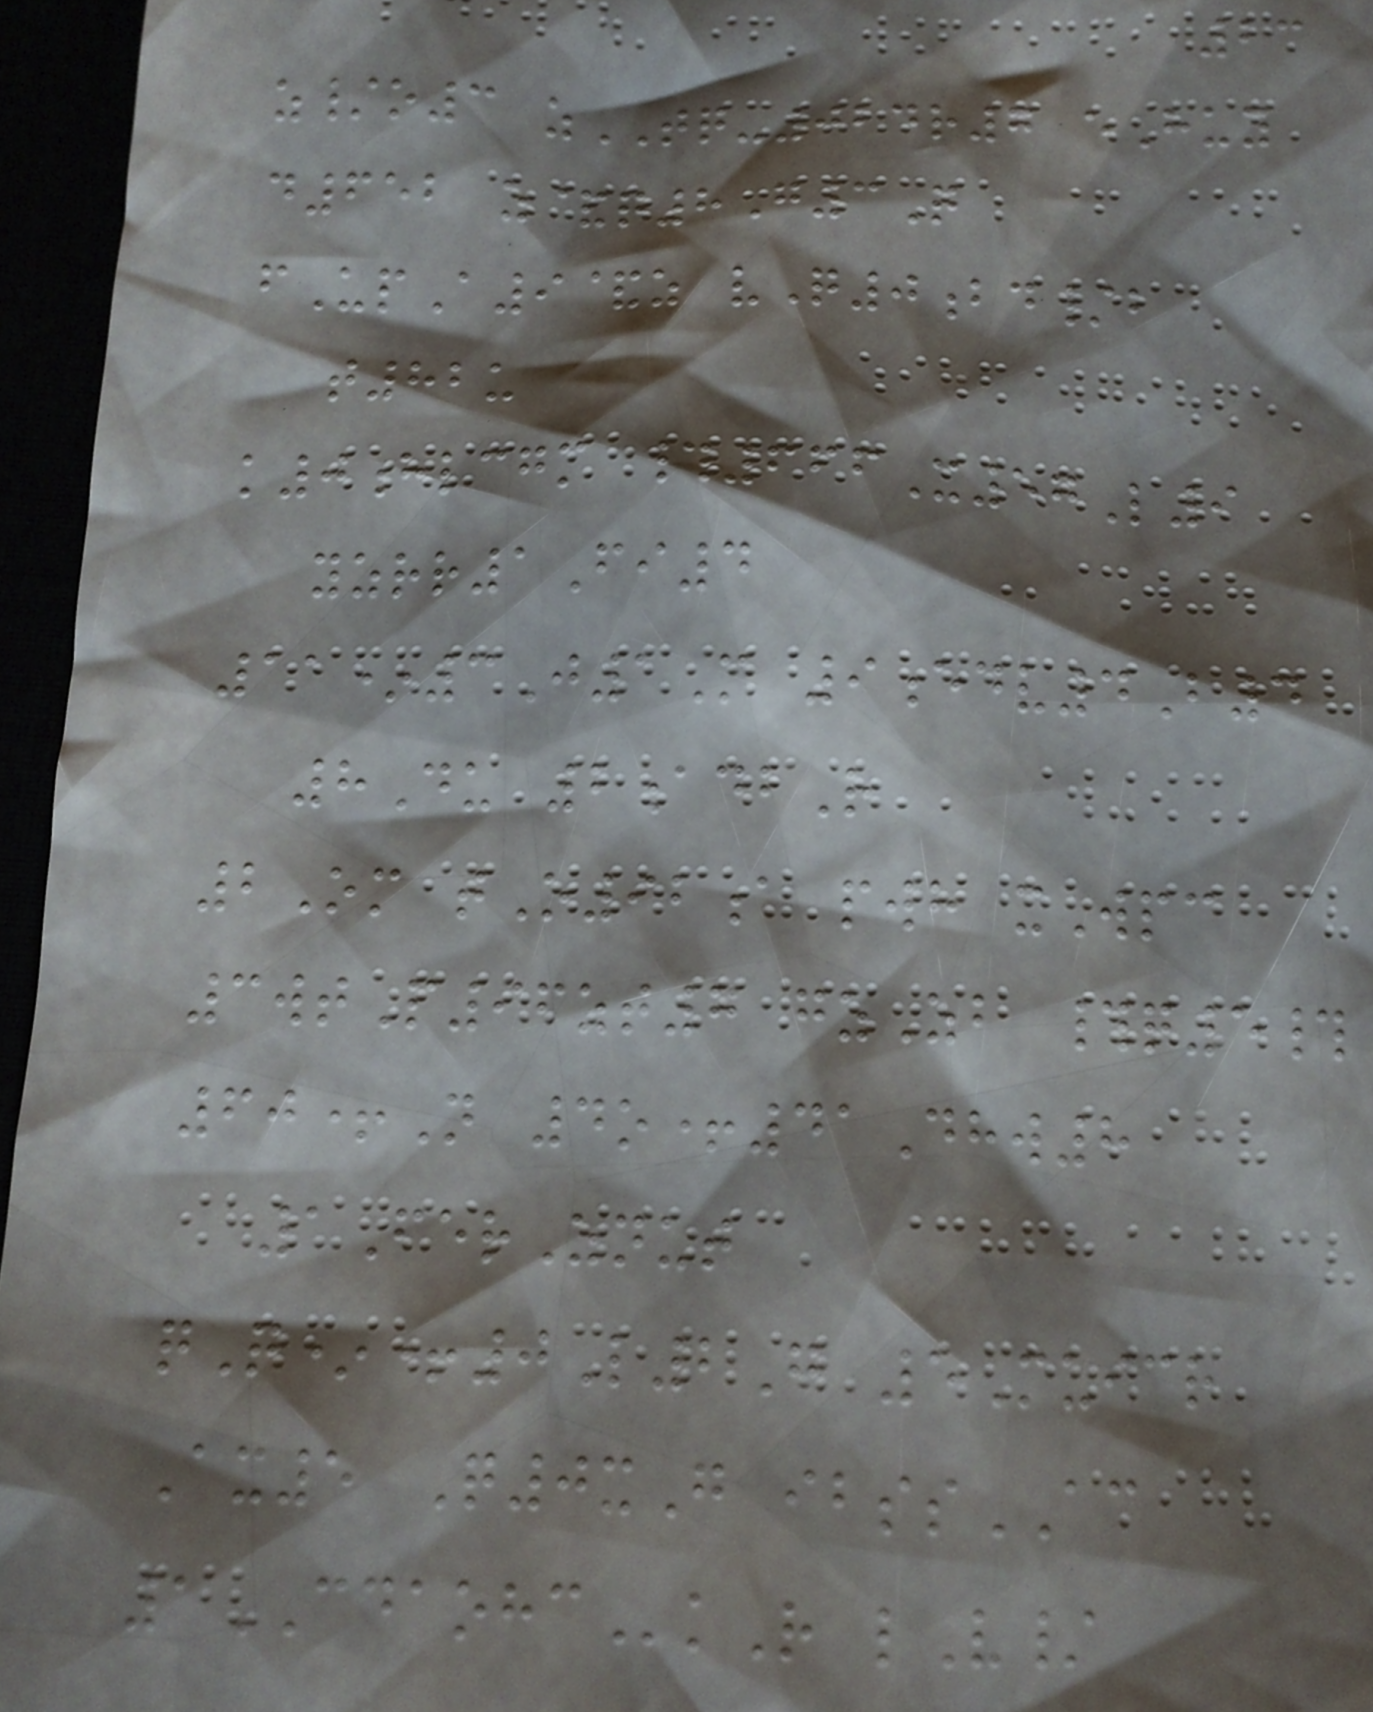23
z/o3 zTQ-024r7 eHuy
d652 z&q8G3Q
fUpA9&z vQ0bd/b
t82u
k0hlcgm #666X57L9
yzrr1Fi4
11*3J1M 9edv4B4
8Du 2adbR
2Om tO92a pwh xWpc
3wtP96zt7 gzZb #q5#
60+N 4o+41Dhw8
1FerZnut
qQ*+0L2G 5Muicr
Ax5 Q0xG ibssAC
1CDAOHCkR lV/
